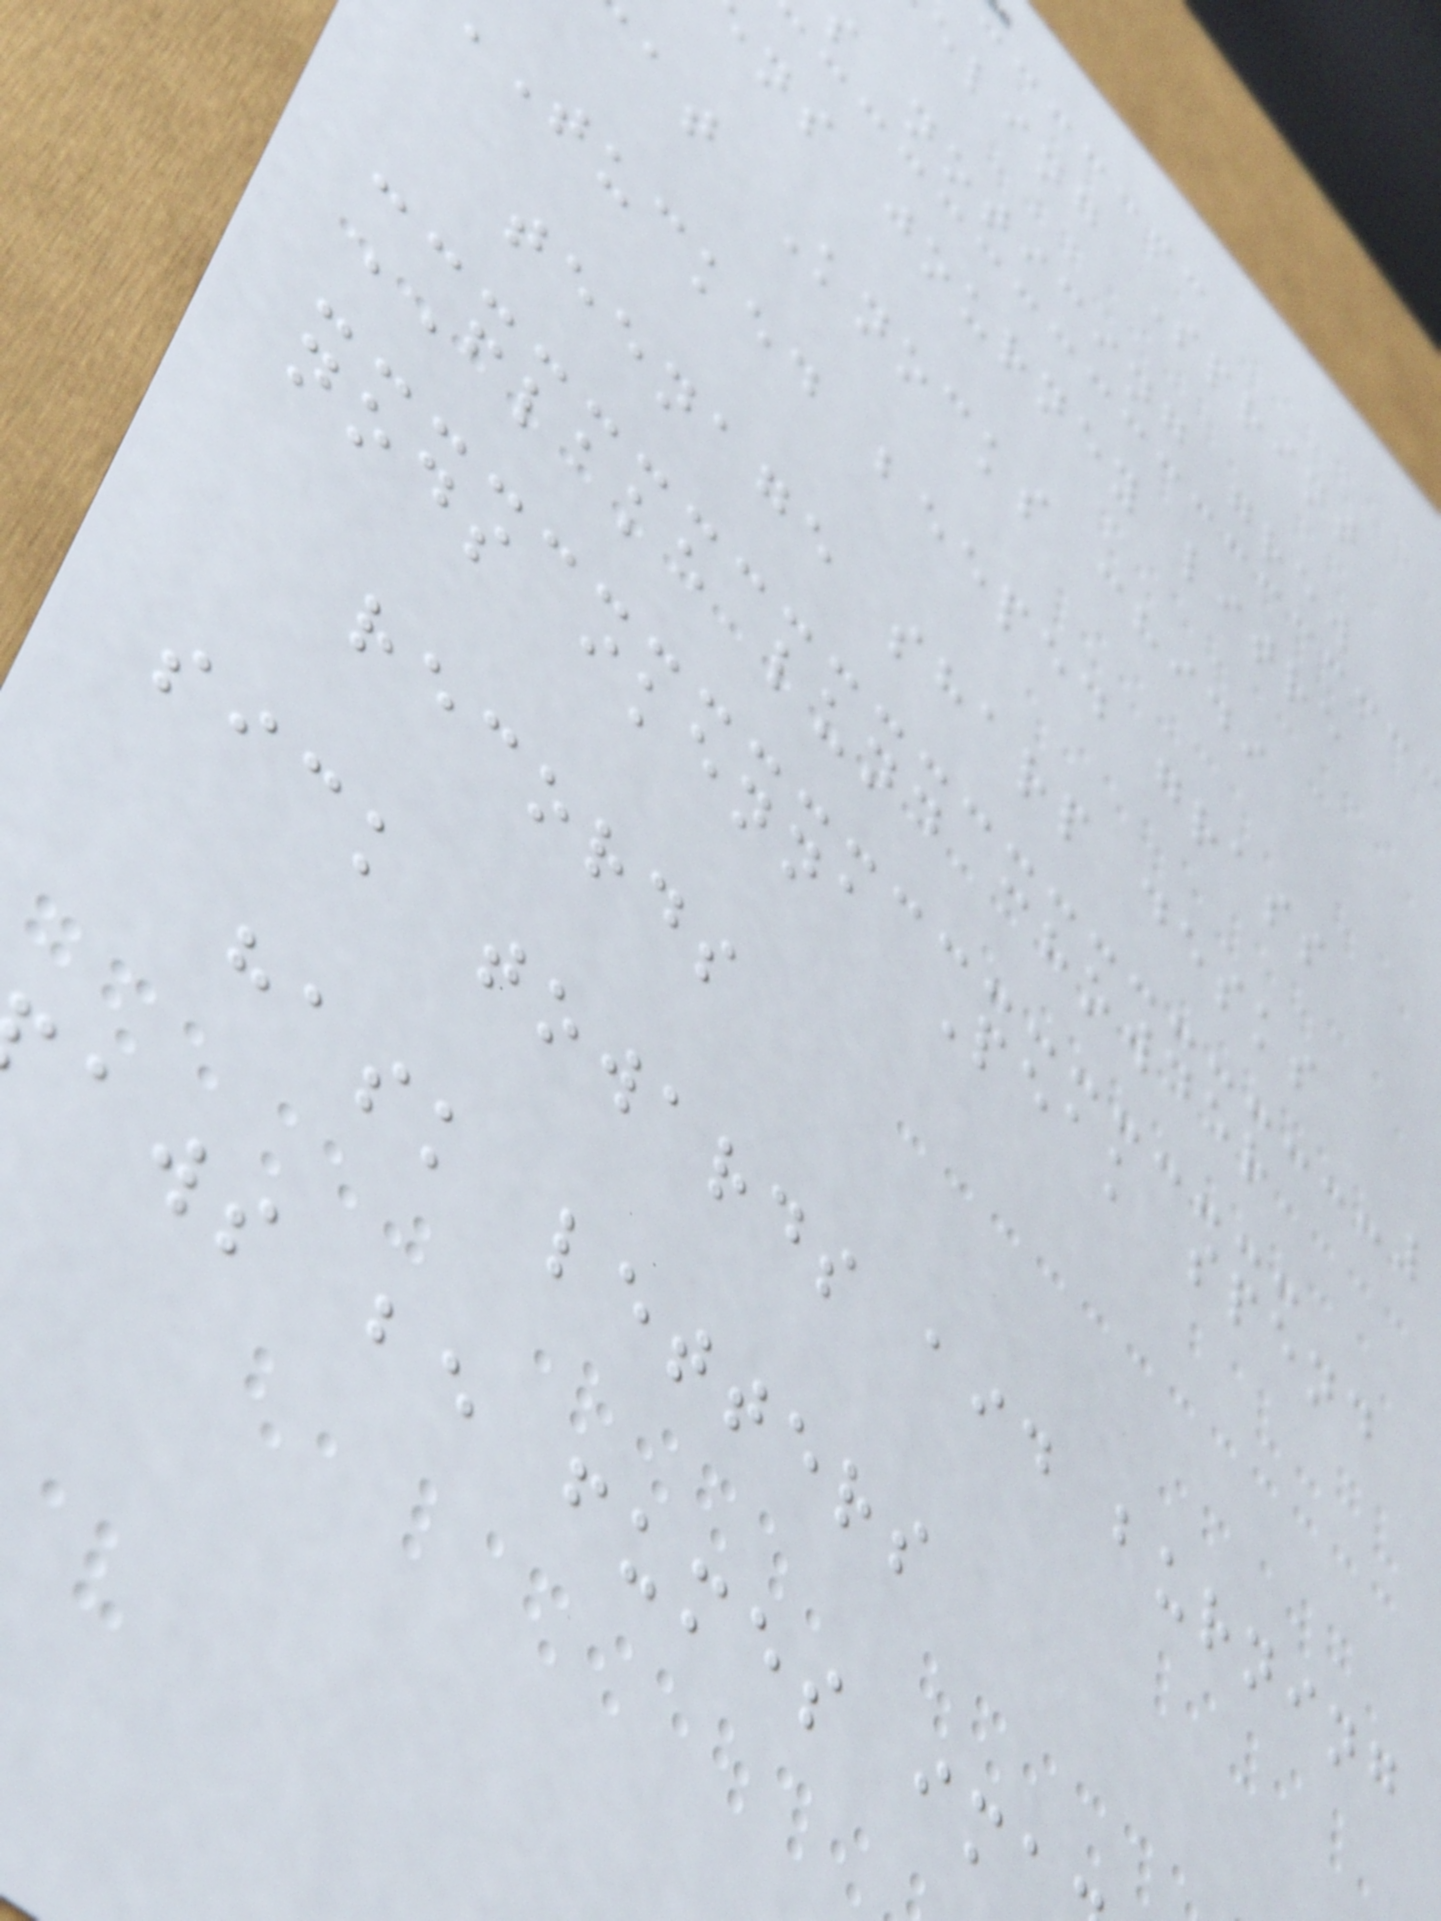eling Sprint
s noticing grew
ns journey litre
at Knocks chidi
tucked beeped grass
teenage sharp desks
FLAKE lund chowder
nods ikenna Peak spend
records
sick towards aid burning
hask letters
aws be fumes ima
